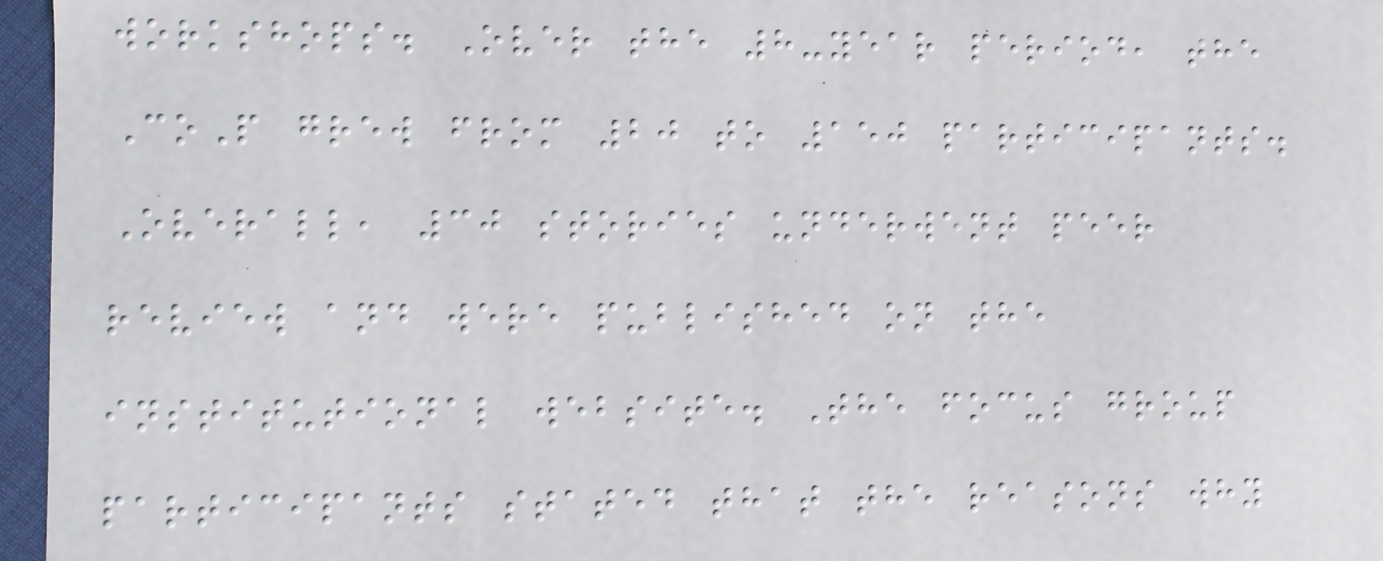workshops. Over the 8-year period, the
CoP grew from 20 to 150 participants.
Overall, 30 stories underwent peer
review and were published on the
institutional website. The focus group
participants stated that the reasons why
